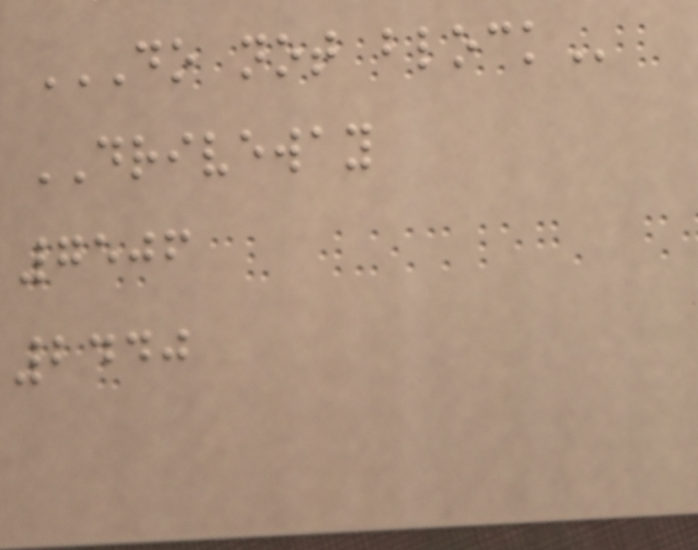DO NOT BLOCK
DRIVEWAY
7506
2440
